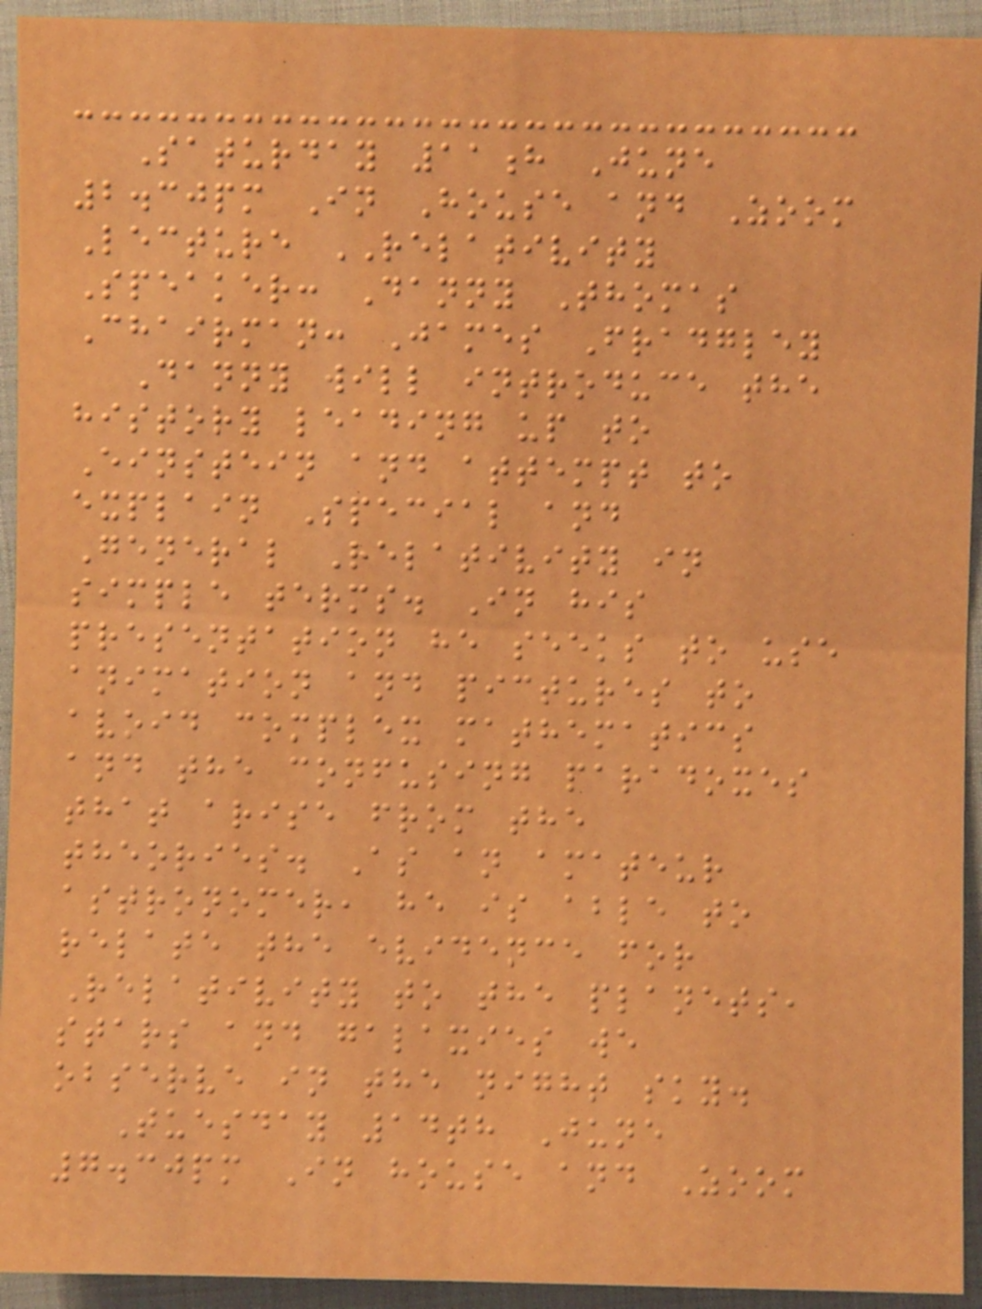Saturday 11h June
2.30pm In House and Zoom
Lecture RELATIVITY
Speaker: Danny Thomas
Chairman: James Fradgley
Danny will introduce the
history leading up to
Einstein and attempt to
explain Special and
General Relativity in
simple terms. In his
presentation he seeks to use
animation and pictures to
avoid complex mathematics
and the confusing paradoxes
that arise from the
theories. As an amateur
astronomer, he is able to
relate the evidence for
Relativity to the planets,
stars and galaxies we
observe in the night sky.
Tuesday 14th June
7.30pm In house and Zoom
